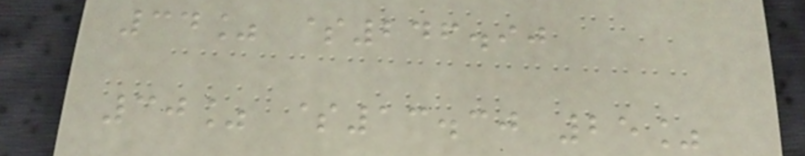34% $246.90
30% $13.30 25%
